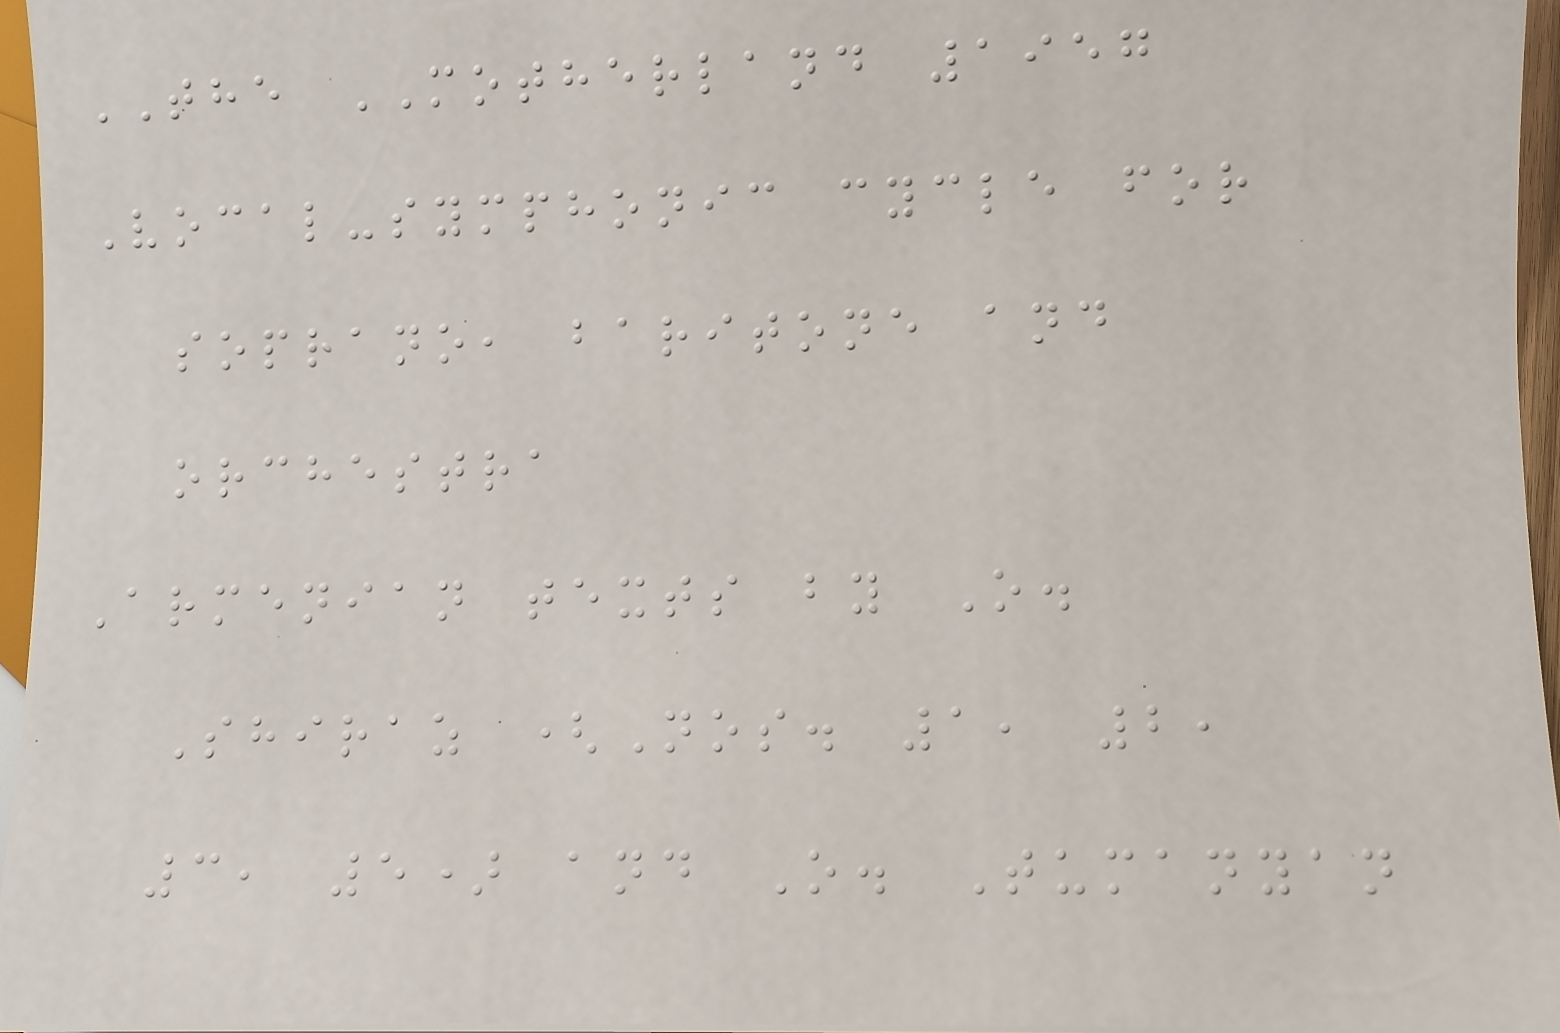THE MOTHERLAND 1957
Vocal-symphonic cycle for
soprano, baritone and
orchestra
Armenian texts by O.
Shiraz (Nos. 1, 2,
3, 5) and O. Tumanyan
